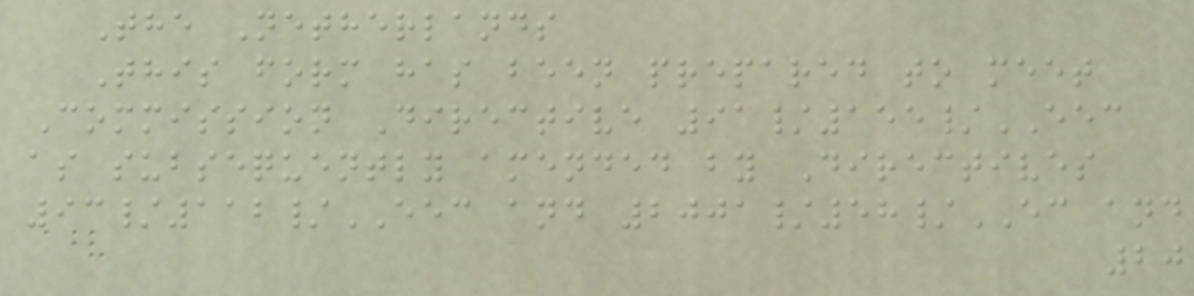The Netherlands
This form has been prepared to meet
Commission Directive 91/155/EEC
as subsequently amended by Directives
93/112/EEC and 2001/58/EC and
20
